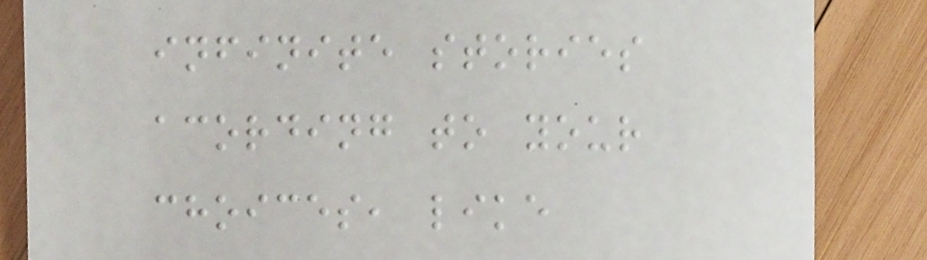infinite stories
acording to your
choices, like
